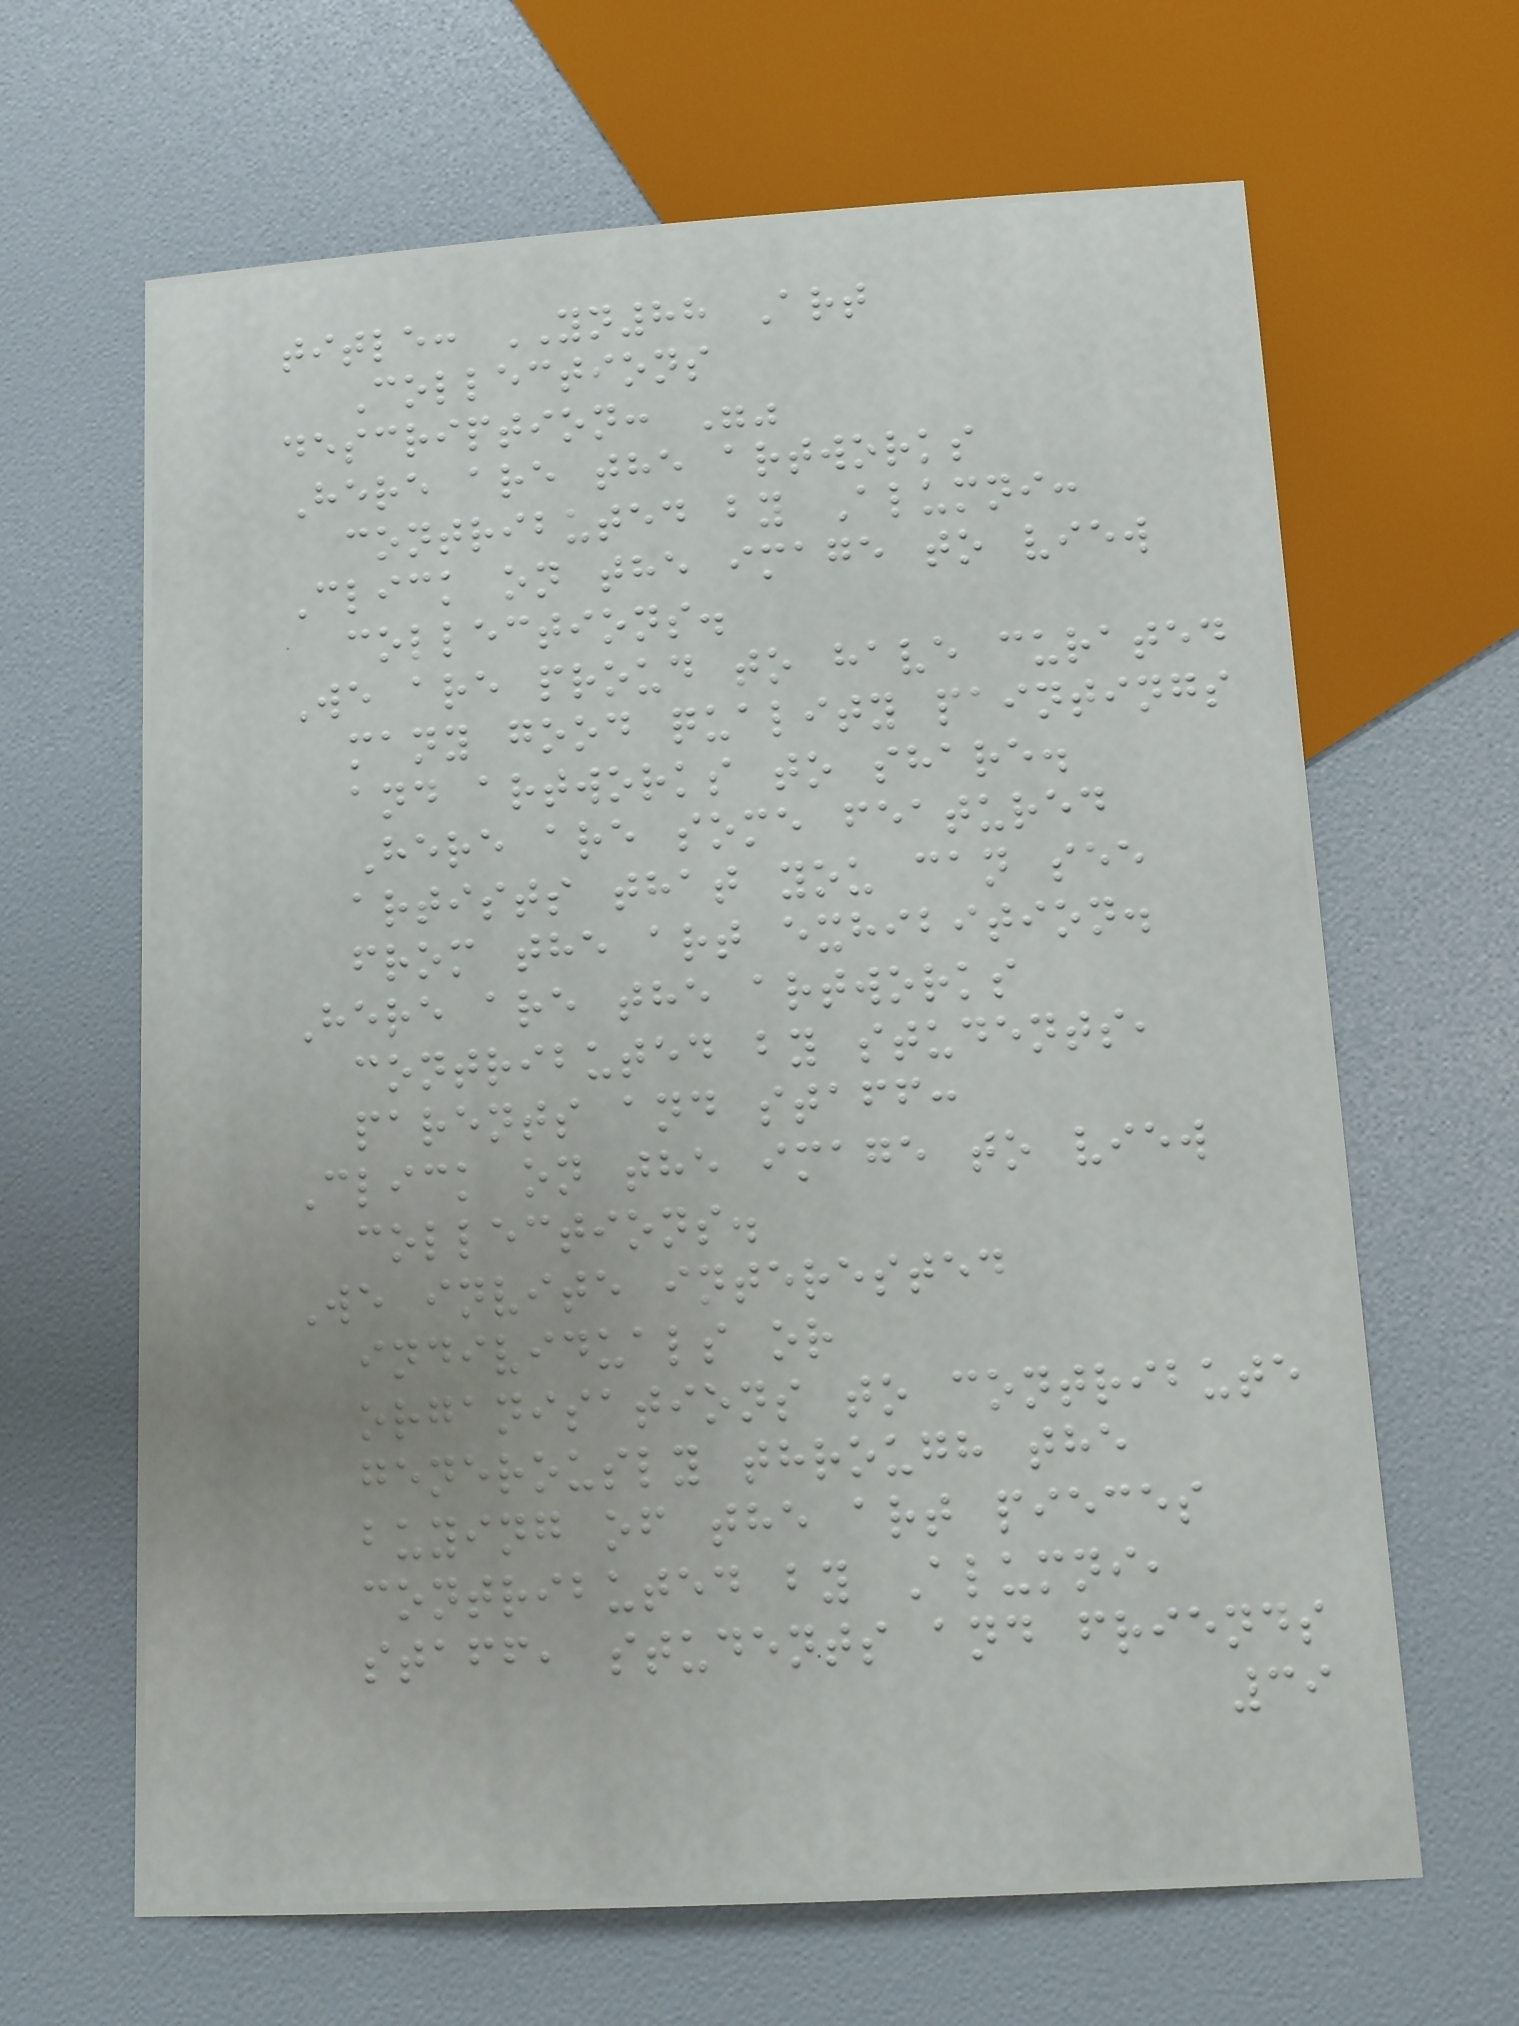title: YN88 Art
Collections
description: ""
Here are the artworks
contributed by Alumni:
Click on the image to view
collections.
We are proud to have curated
many good quality paintings
and artworks to share.
Here are some featured
artists that you can see
from the art exhibition.
Here are the artworks
contributed by students,
parents and staff:
Click on the image to view
collections.
We invite interested
individuals or
organisations to contribute
generously through the
buying of the art pieces
contributed by Alumni,
staff, students and friends
39
